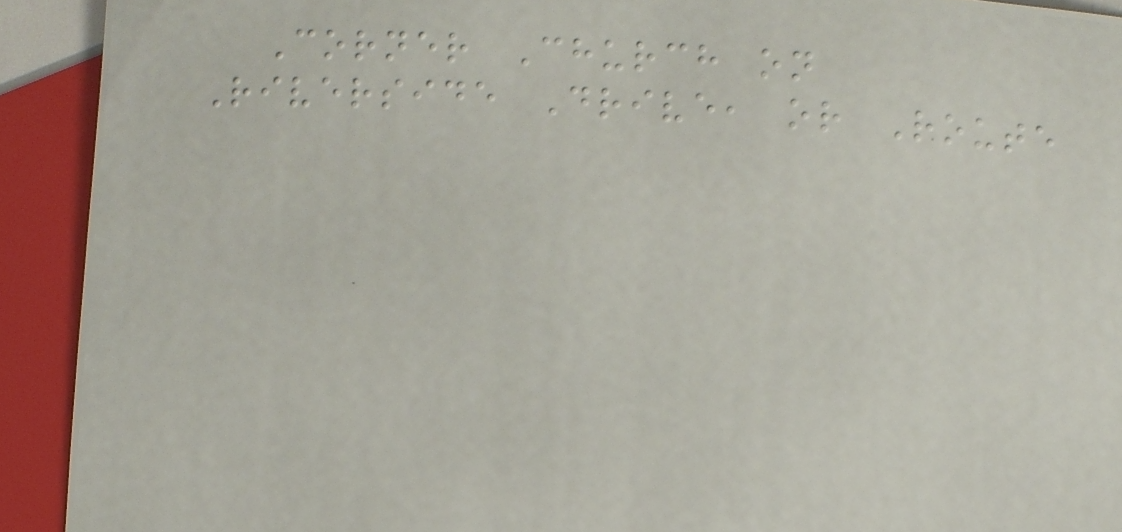Corner Church on
Riverside Drive, or Route
